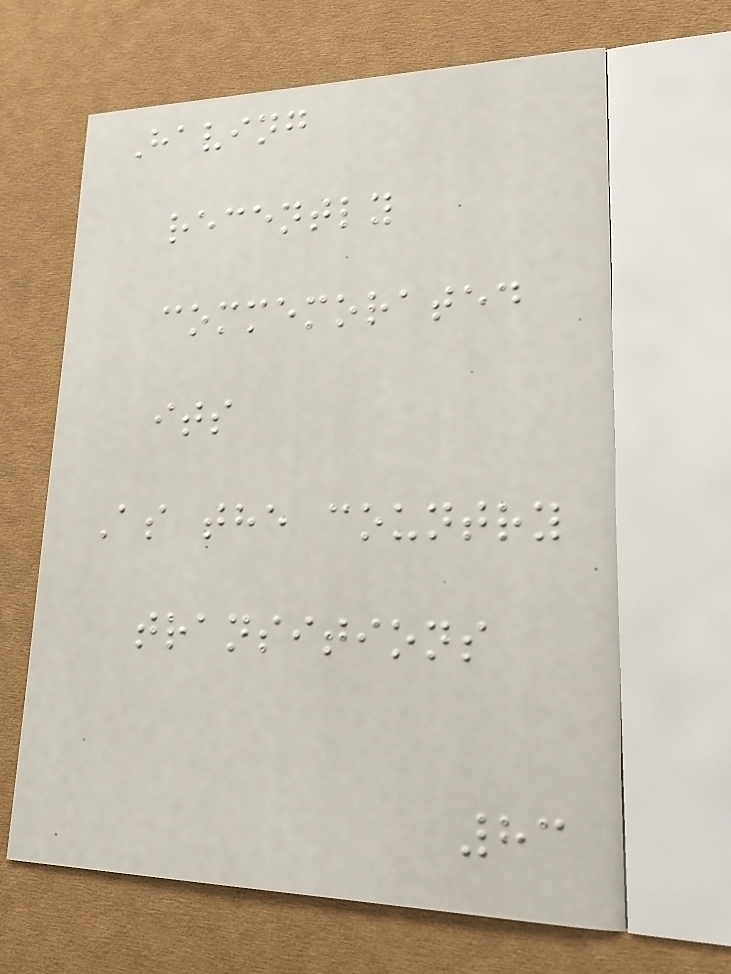Having
recently
commemorated
its
As the country
transitions
83
